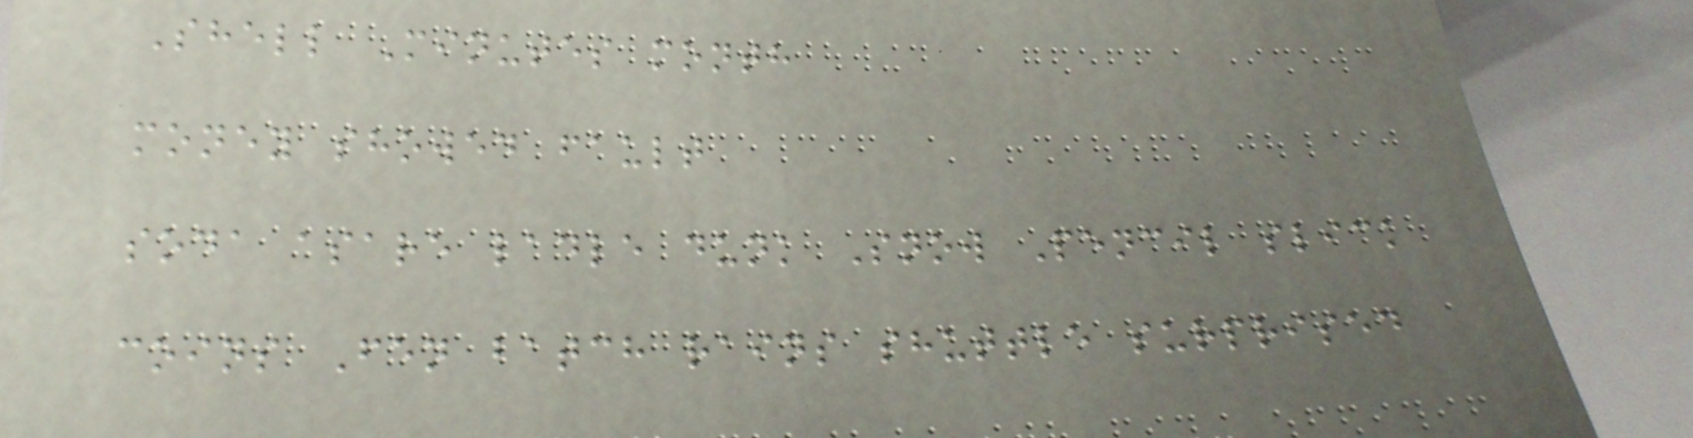Shell Minutes month
money showed fault
soda asare ladle dunk Snow Pencil slick
coins Fen batch rains shuttle surprised
